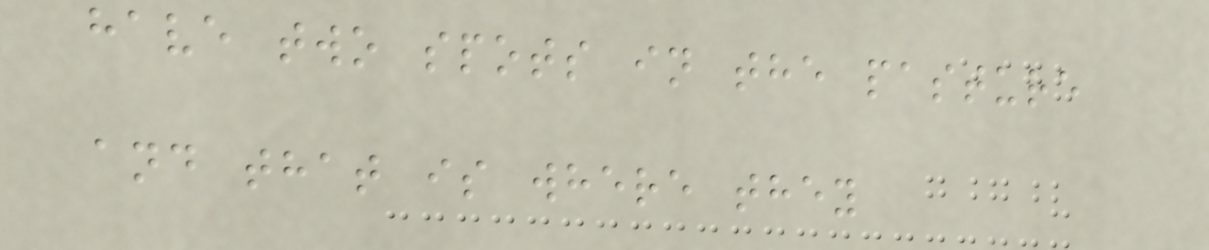have two spots in the pasture
and that is where they
